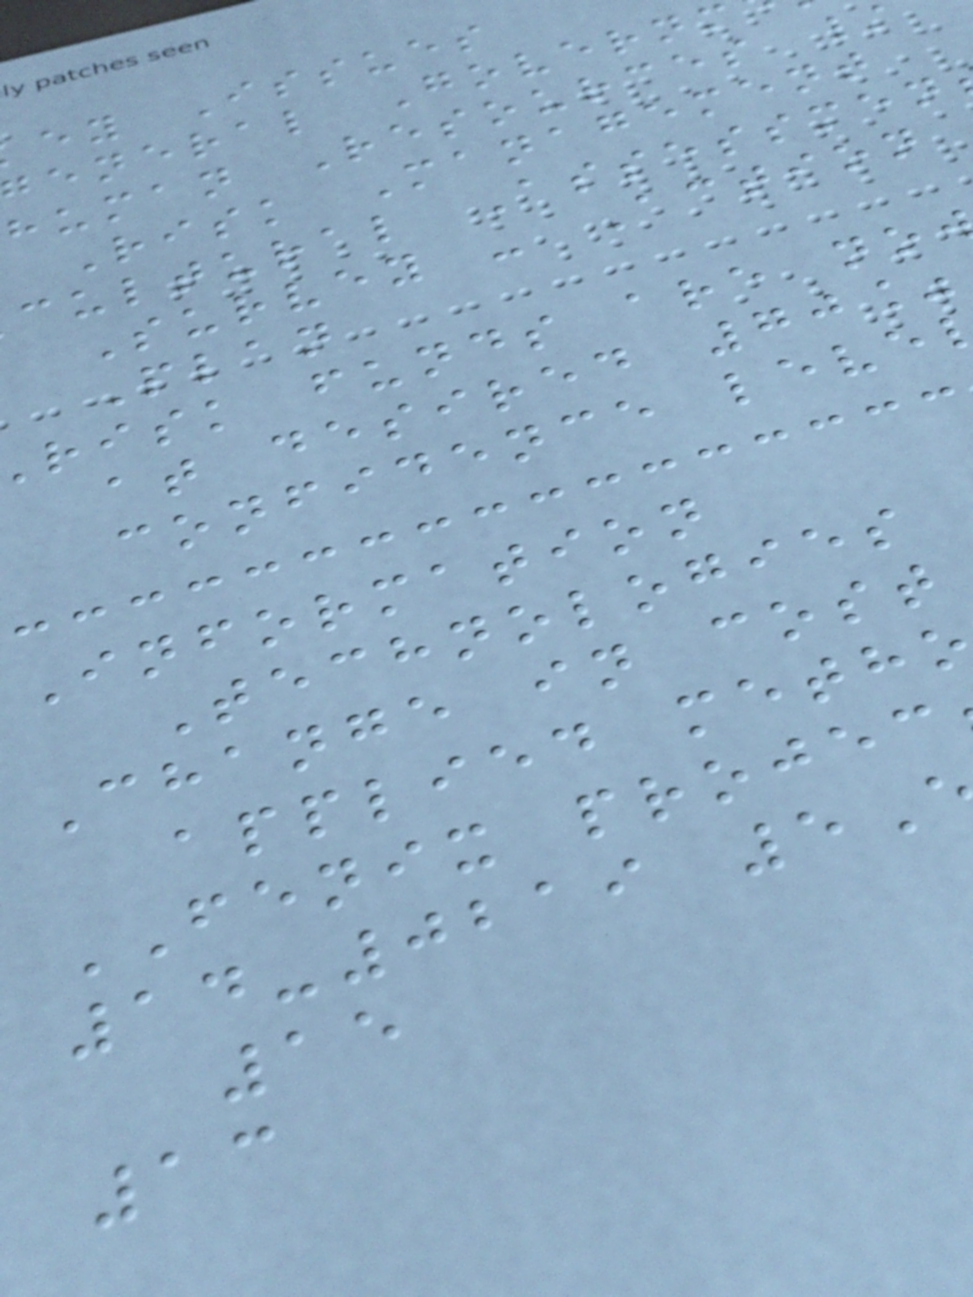ey Issues
eneral Governm
human Resources /
Risk Management
cultural Assessmen
Survey - Action
Plan
risk funds are no
at desired 70%
confidence leve
Information
Technologies
Change in cost
applied meth
FENIX projec
14-0219 5
15
13
